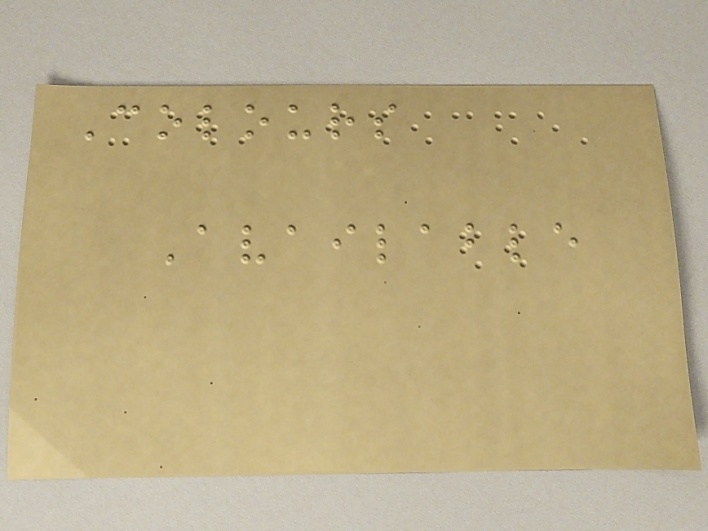Colours
Available
